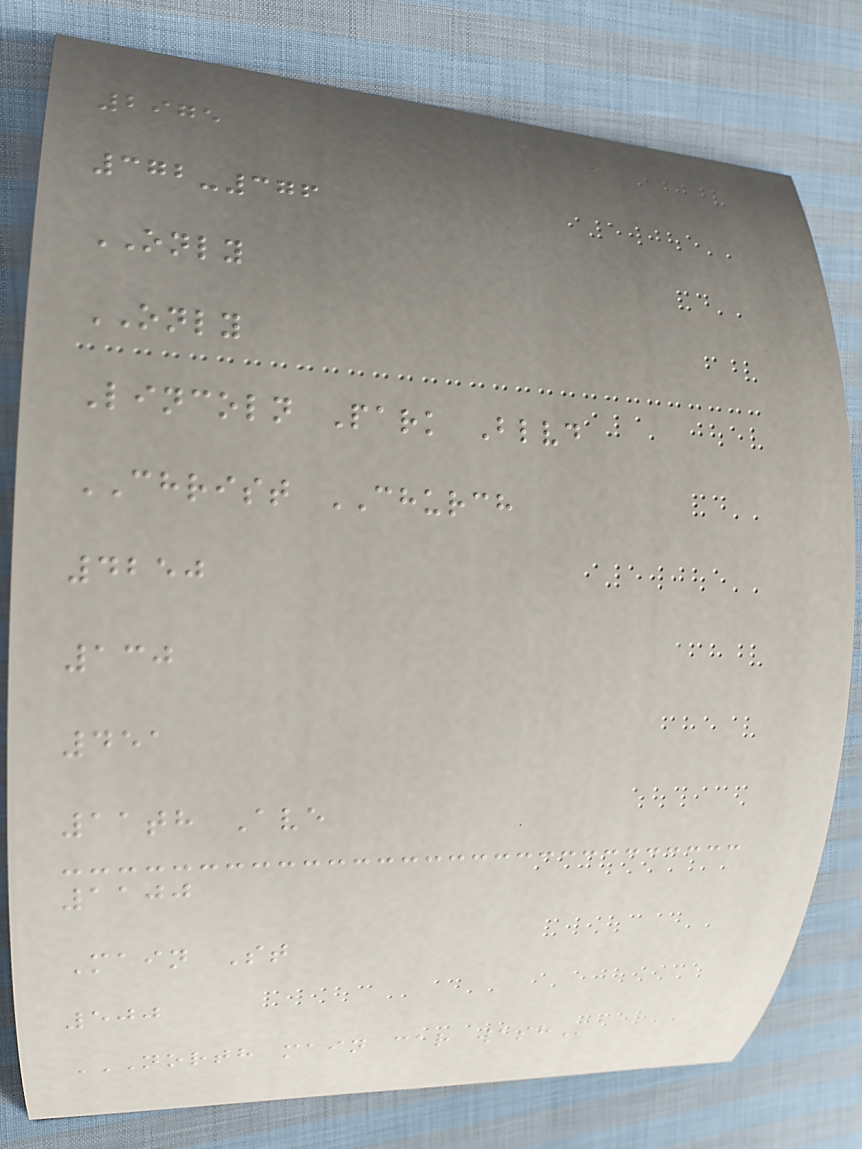2975
372-376
ONLY
ONLY
Lincoln Park Blvd
CHRIST CHURCH
4250
130
451
11th Ave
1100
Main St
500
NORTH MAIN CAR WASH
